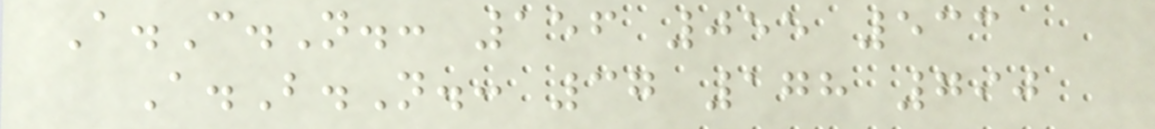A.C.N.: 156 055 533
A.B.N.: 37 178 790
